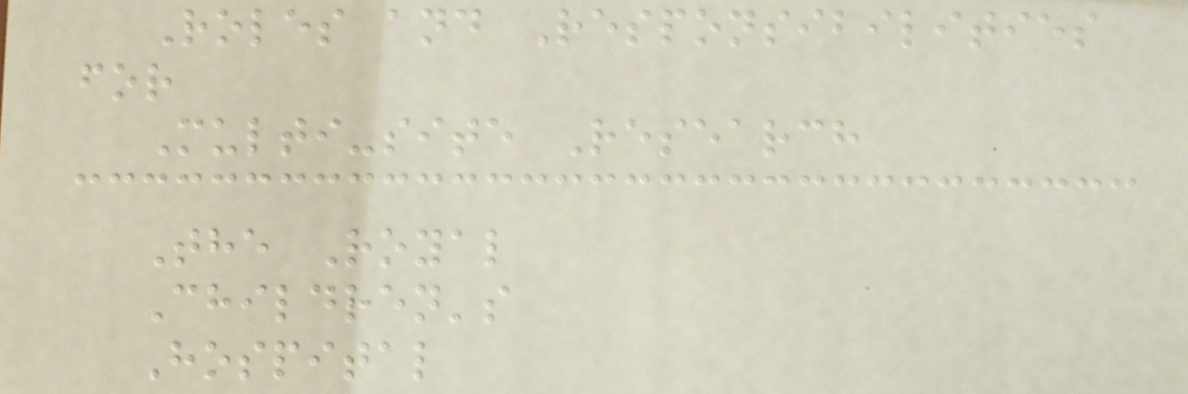Roles and Responsibilities
for
Multi-site Research
The Royal
Children's
Hospital
